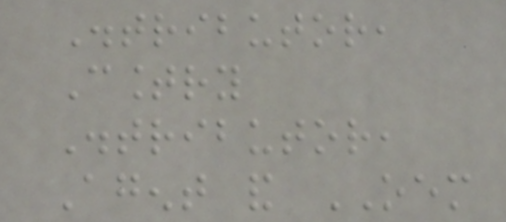Distributor,
Country
Distributor,
Agent and OEM
